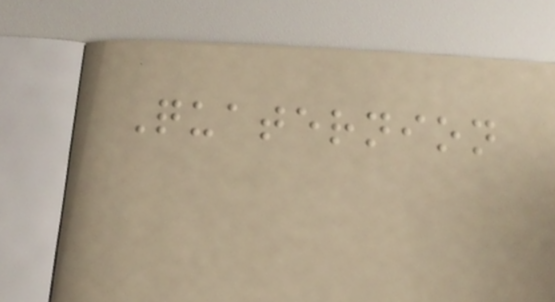Quaternion
